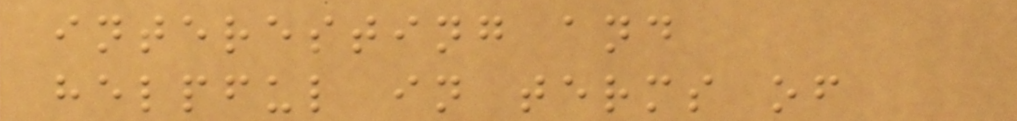interesting and
helpful in terms of
